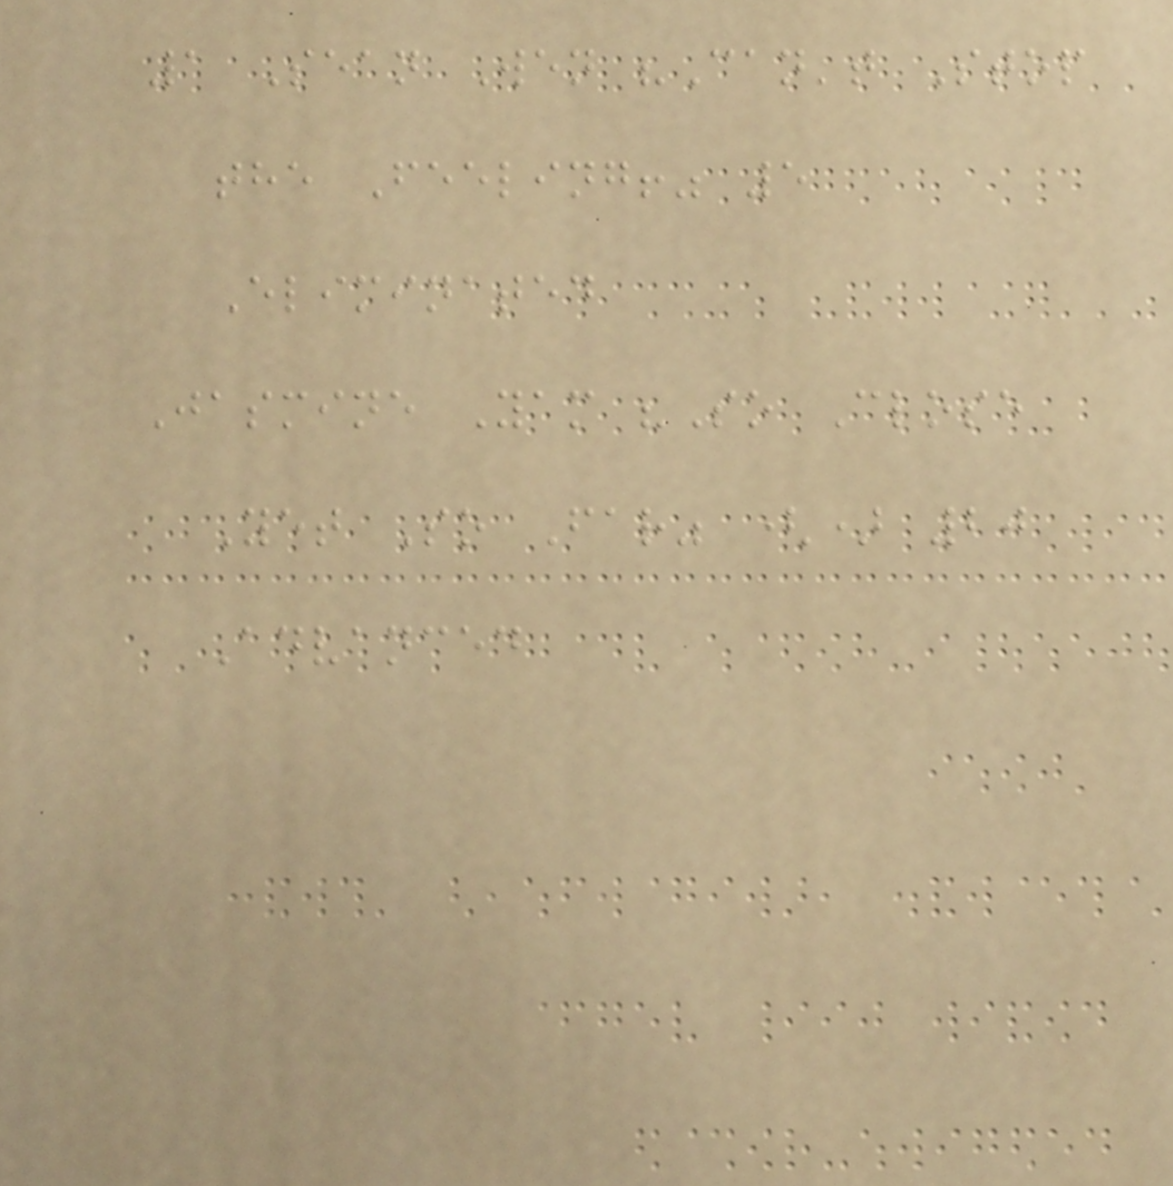1 Sean Wen "Can't Stop
the Feeling!" 5
Eliminated
Jasmine Yam "So Close
Yet So Far" () 20
Advanced
